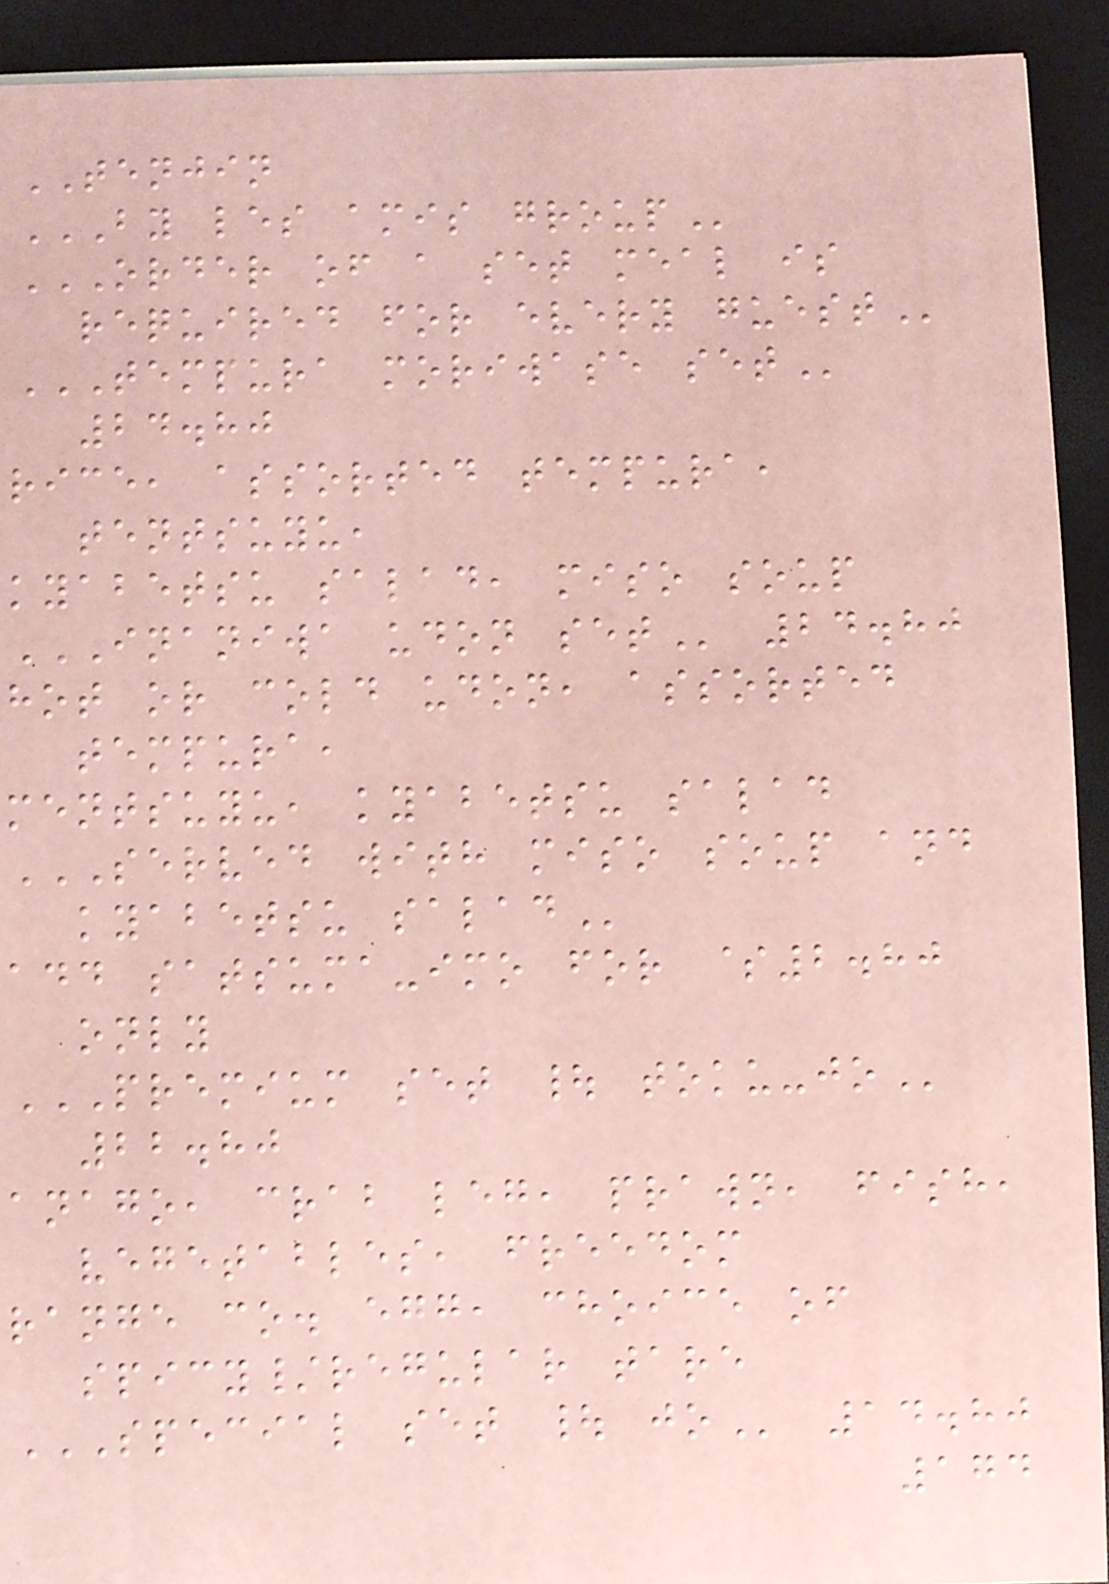TENJIN
BY LES AMIS GROUP
ORDER OF A SET MEAL IS
REQUIRED FOR EVERY GUEST
TEMPURA MORIWASE SET
24.80
rice, assorted tempura,
tentsuyu,
kyabetsu salad, miso soup
INANIWA UDON SET 24.80
hot or cold udon, assorted
tempura,
mentsuyu, kyabetsu salad
SERVED WITH MISO SOUP AND
KYABETSU SALAD
add satsuma-imo for $2.80
only
PREMIUM SET | TOKU-JO
22.80
anago, crab leg, prawn, fish,
vegetables, freedom
range co. egg, choice of
spicy/regular tare
SPECIAL SET | JO 14.80
174
